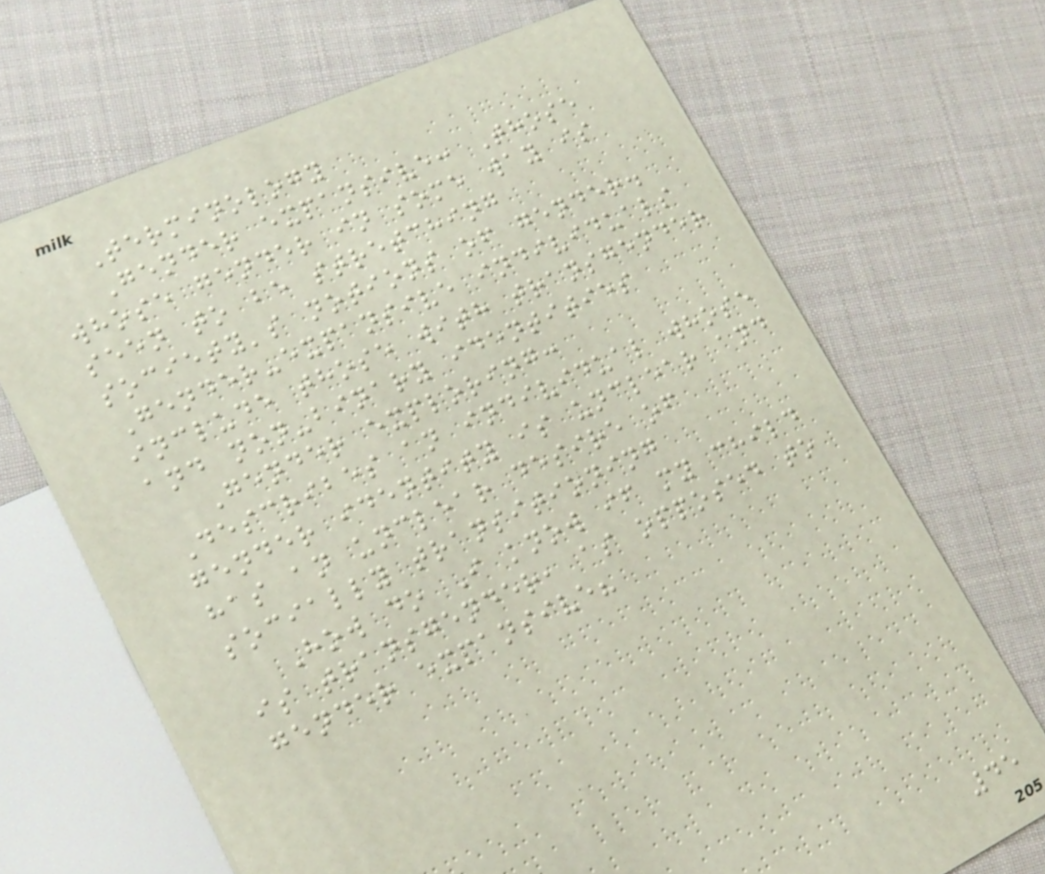Terminology
Gender expansive: Those
whose gender in some way is
seen to be stretching
society's notions of gender.
Gender-expansive individuals
include those with transgender
and non-binary identities
Gender exploring:
Describes an individual whose
gender identity is unclear and
has an unclear desire of
socially transitioning
How do I know if my child
is transgender, as opposed to
gender expansive?
45
